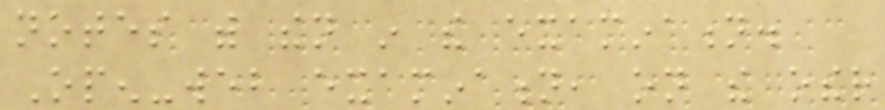notes with then in the examination.
Open-web examination, on the other
